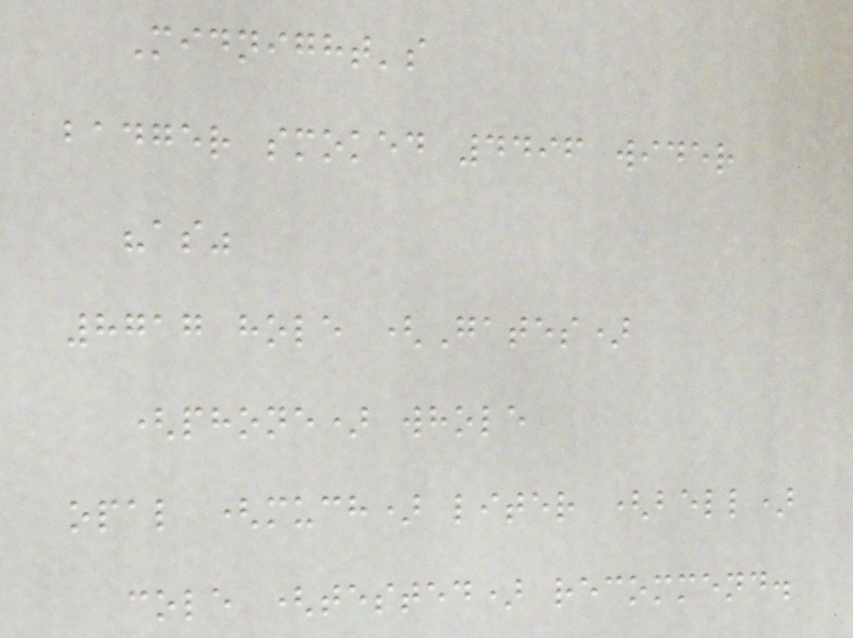Midnight's
badger smoked 4496 wider
"as"
8717 hole (Gates)
(phone) whole
opal (much) liter (bell)
cole (tested) recommend.
